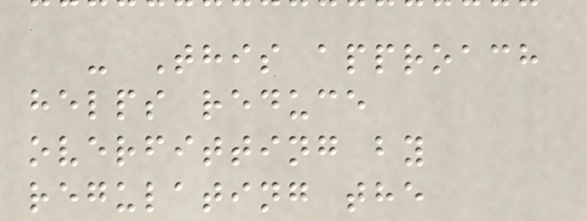- This approach
helps reduce
overfitting by
regulating the
